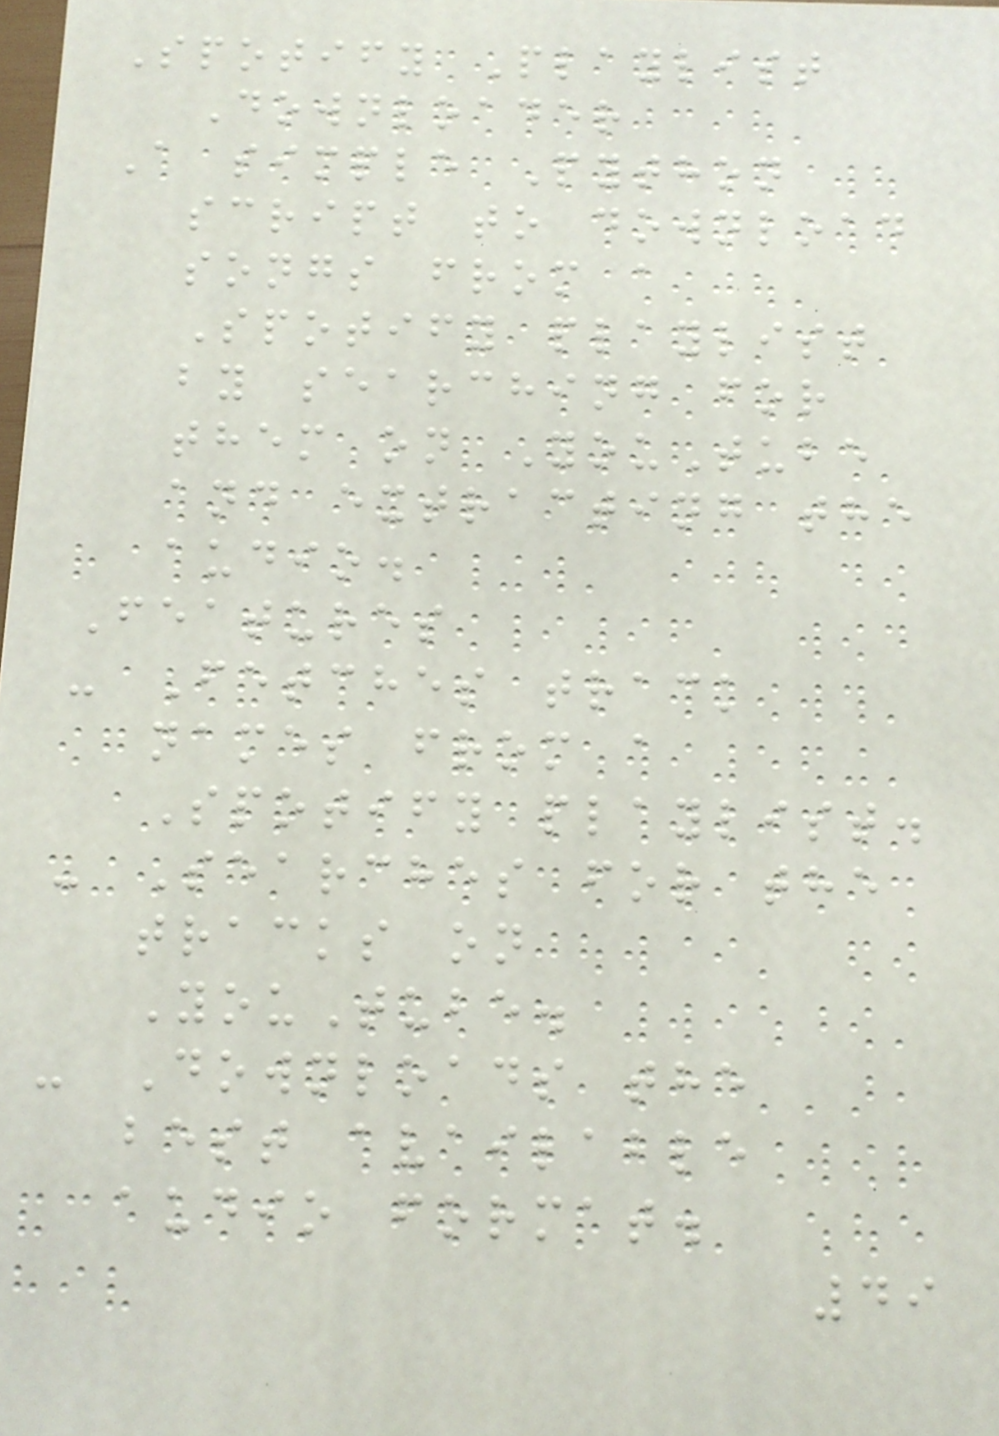Spotify Playlist
Downloader
A simple Python
script to download
songs from a
Spotify playlist
by searching for
them on YouTube
and extracting the
audio.
Features
- Fetches track
names from a
Spotify playlist.
- Searches for the
tracks on
YouTube.
- Downloads the
best available
audio format.
49
